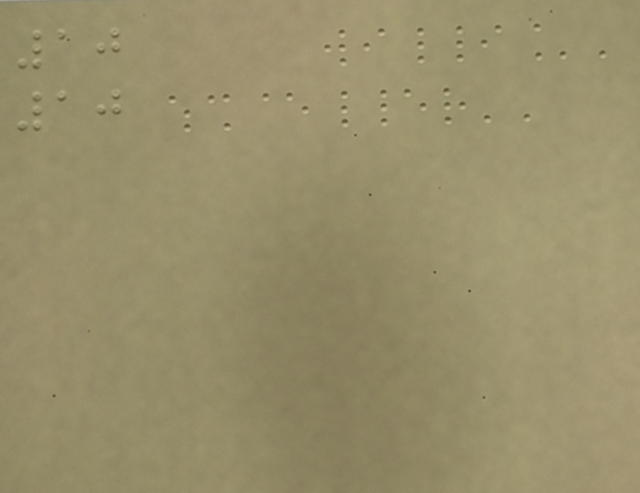10
10
